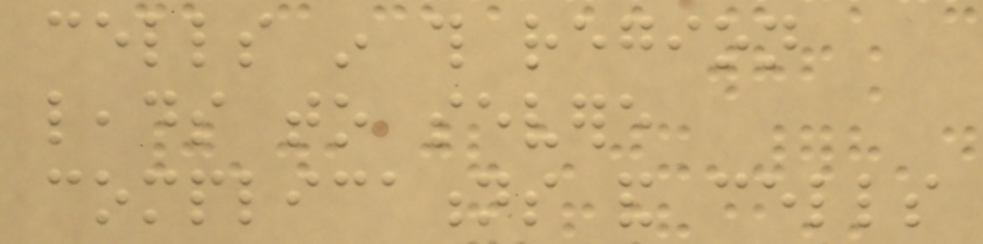cells in this region
leads to severe
complications and cells
